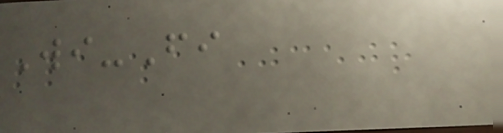Wi-Fi
